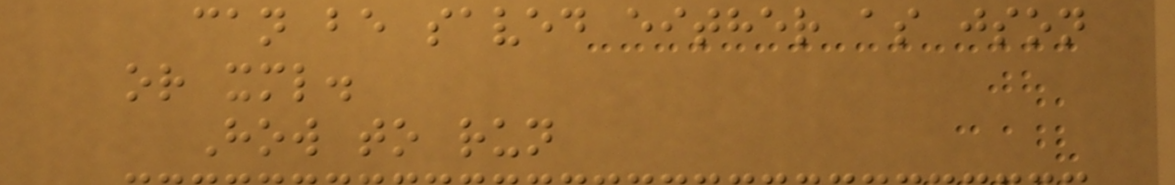can be saved either as json
or xml.
How to run
